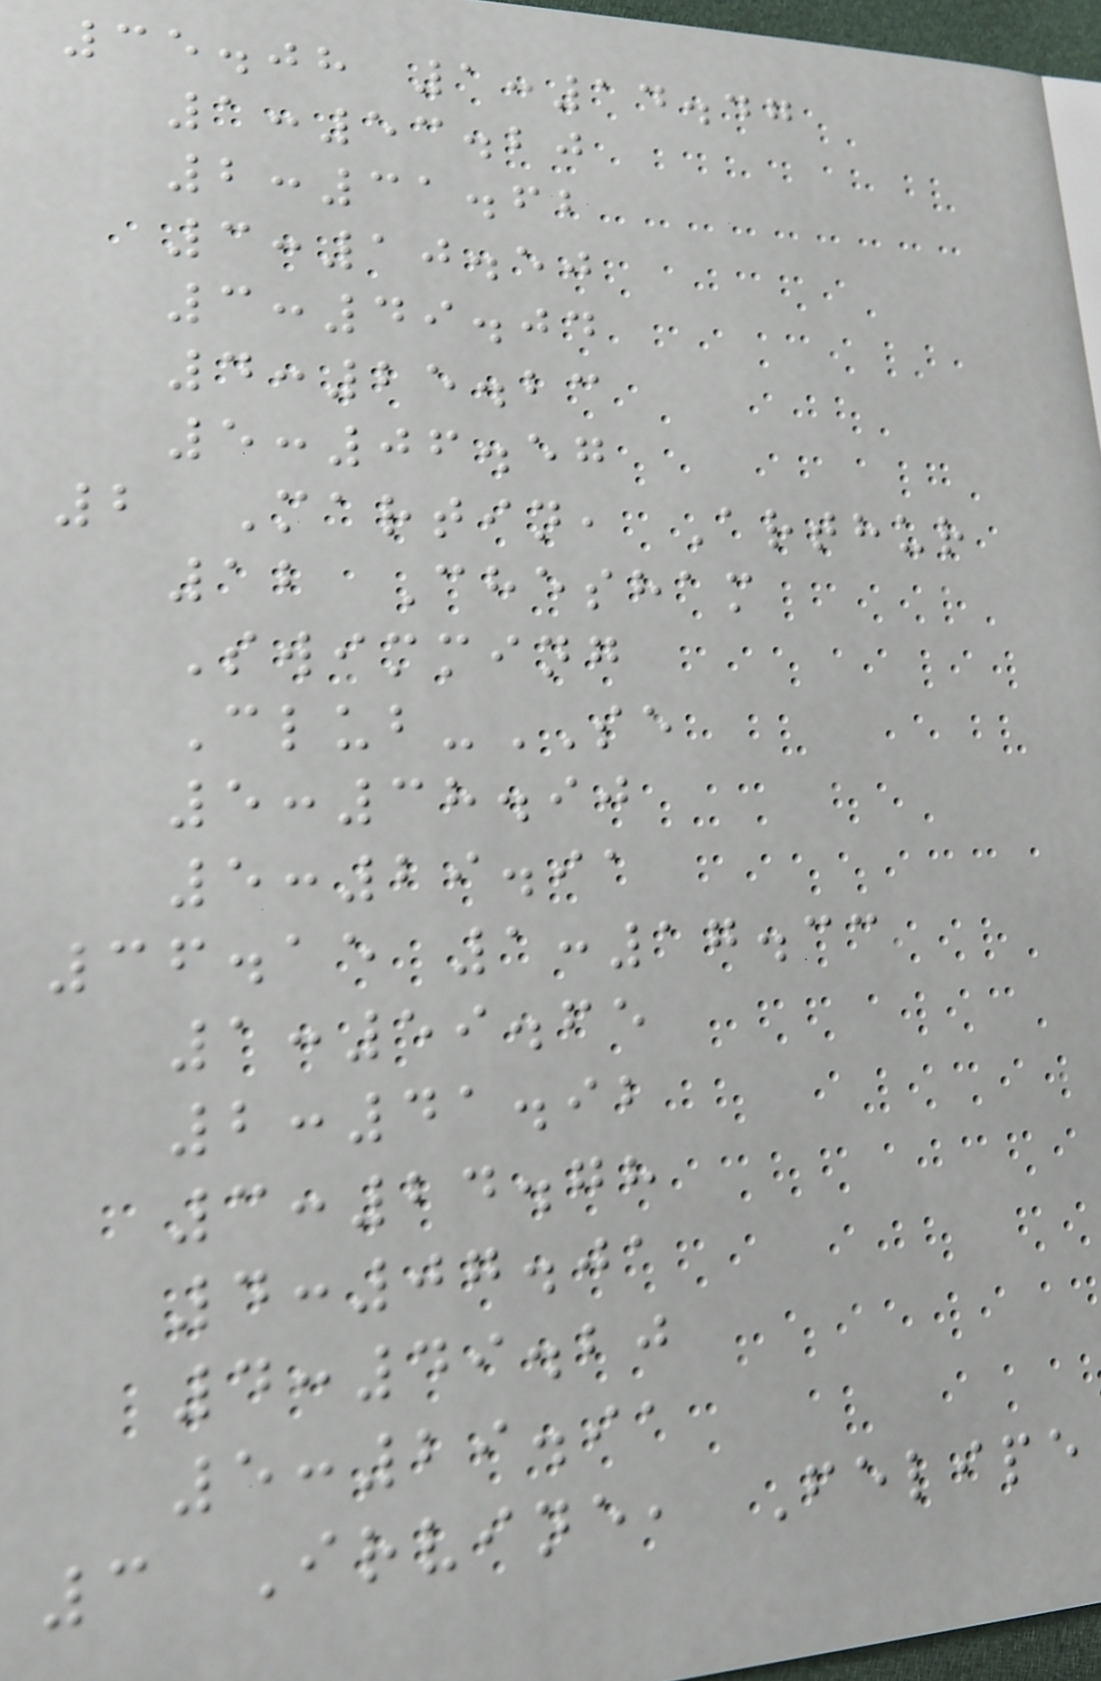35.08 1:14.47
1:53.20
2:31.62
3:10.50
3:49.04
4:25.23
5:06.57
2 Martin, Arthur
12 Chesham
Swimming
Club-SE
5:38.90
5:29.91
36.15 1:17.33
1:59.65
2:41.92
3:24.78
4:07.01
4:49.20
5:29.91
3 Irvine, Felipe
